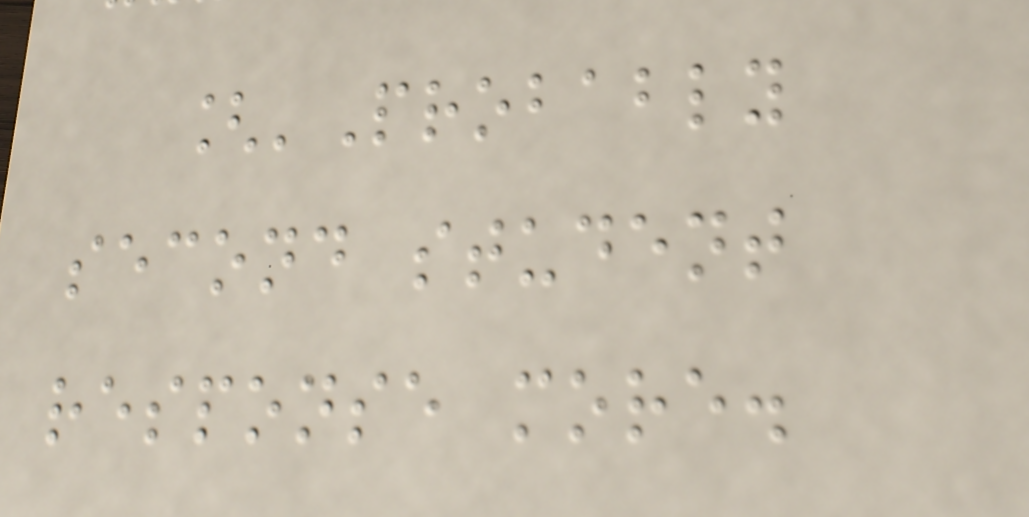['Probably
second student
response more.
